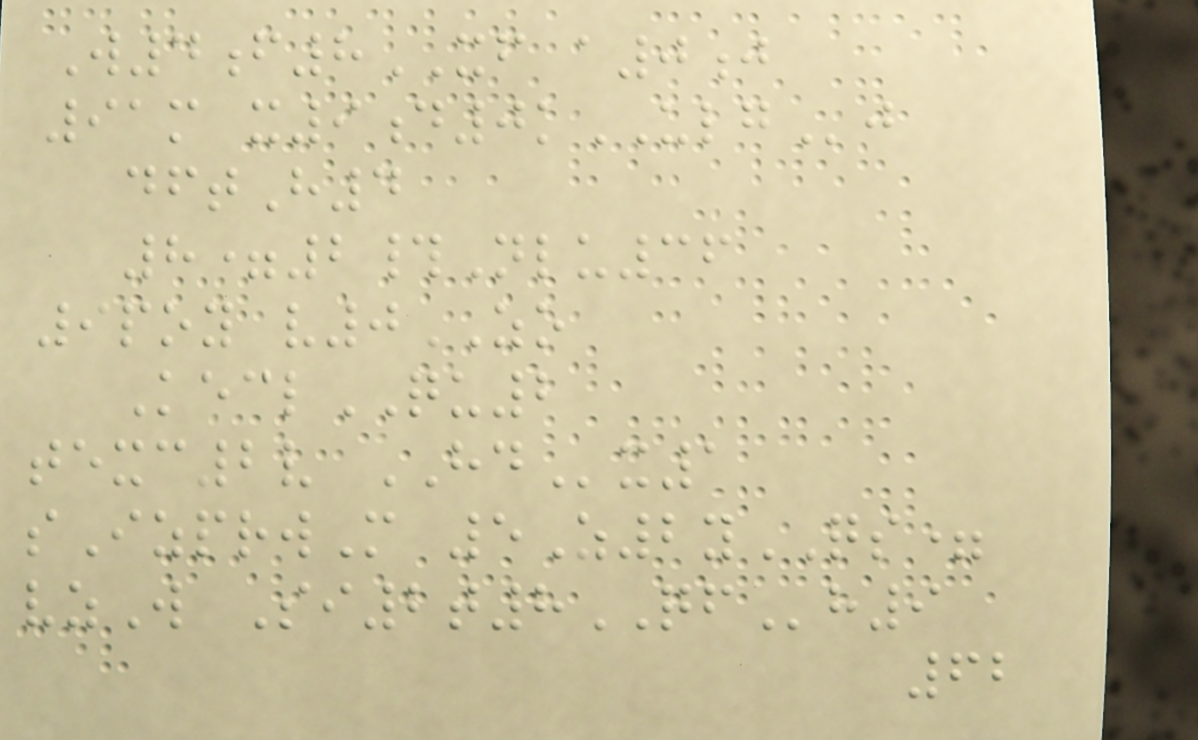W4f8XF a0j
91m x9d0kULGj
dftH4
8=2#Nlu36
9poy v0ZO
KeclQU2
texc2v HDx1
sIzprwM 5Z2yQS=
vzW Si2t8QFh9
62
